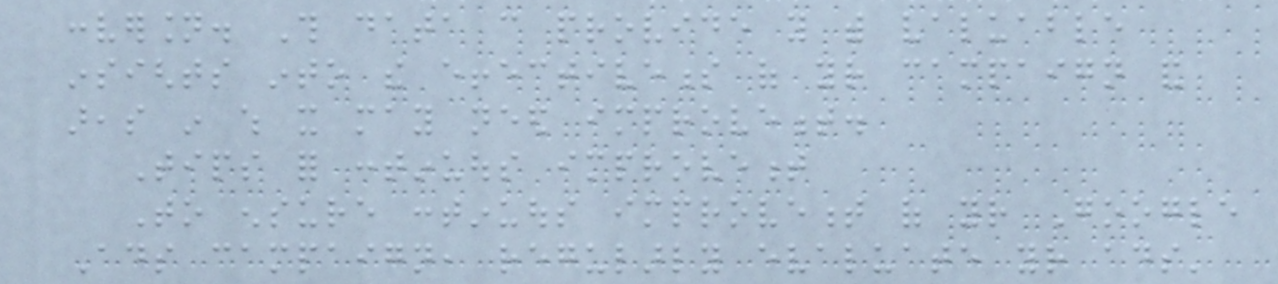conversion. This data can provide you with valuable
insights into the effectiveness of your campaign and
areas in which it may need improvement.
Tips for continuous improvement
To ensure continuous improvement of your Google
Ads campaign, regularly evaluate your ads'
